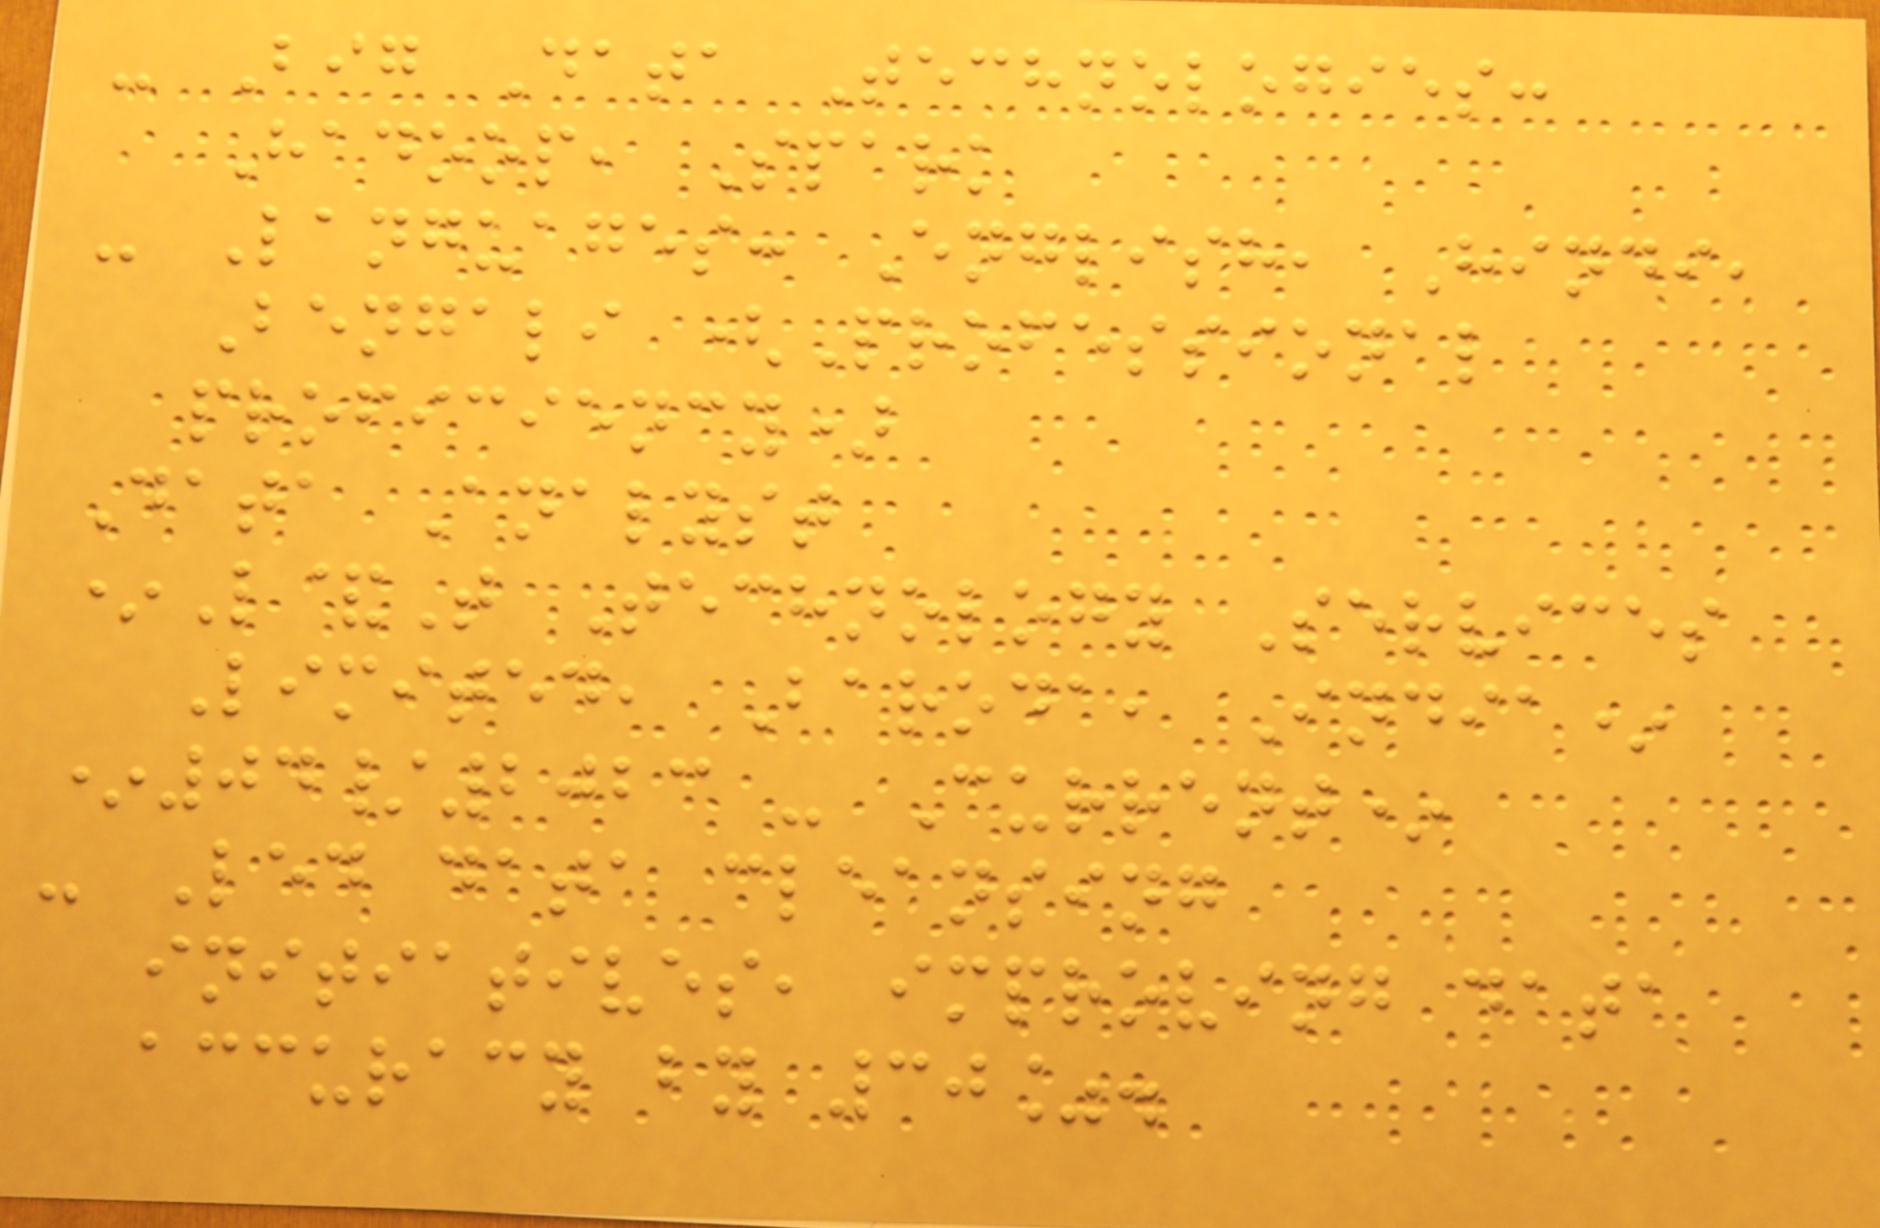- Big Data Technologies:
Hadoop, Spark
- Languages: English, Hindi,
Bengali (Professional
proficiency)
Data Analyst
*L&T Technology Services
Limited, Baroda, India*
*04/2023 - Current*
- Led data cleansing
initiatives, improving data
accuracy by 30%.
